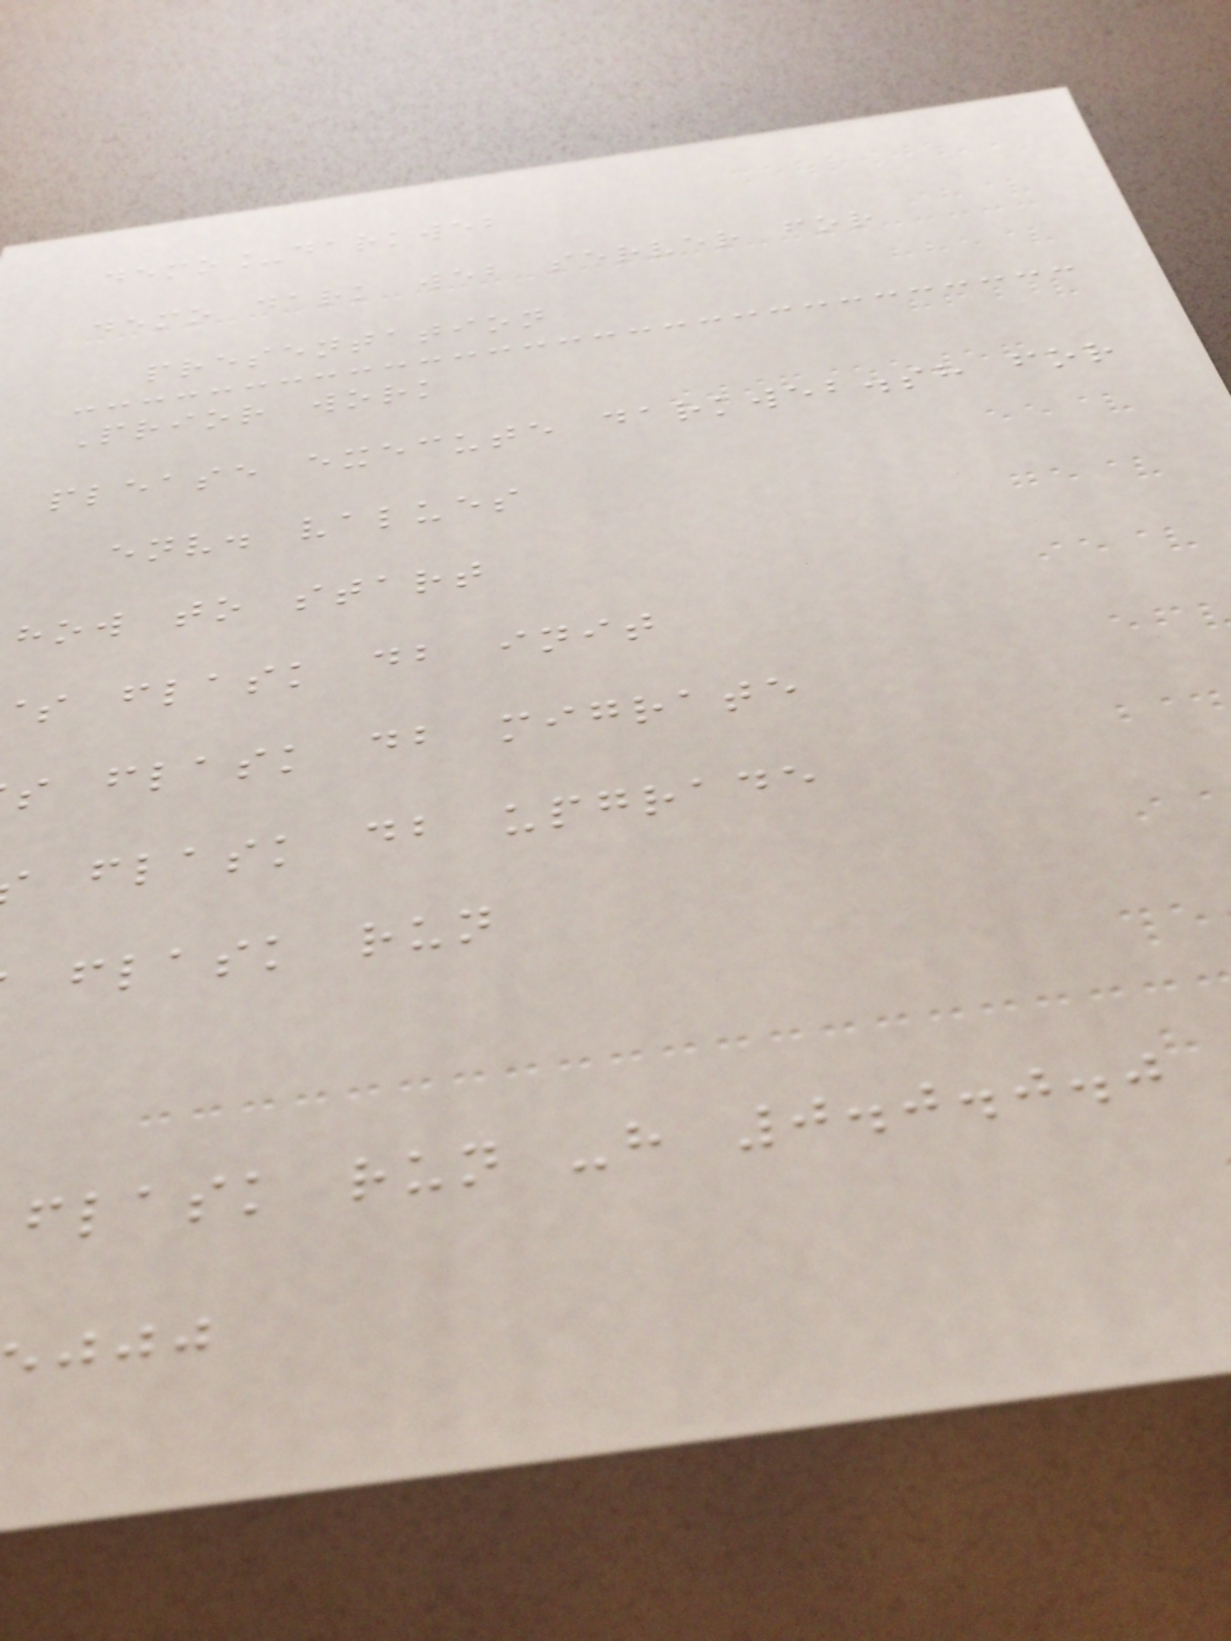demo_darkweb
demo dark web server for
presentation
Prior work
please execute darkweb.sh for
env. values
how to start
flask db init
flask db migrate
flask db upgrade
flask run
flask run -h 0.0.0.0
